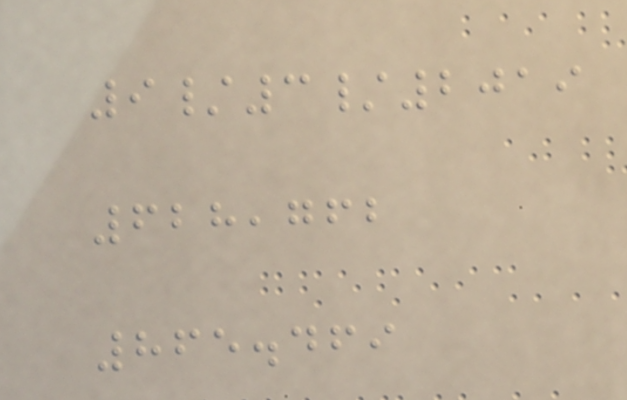9/3/2019
628,762
865.469
